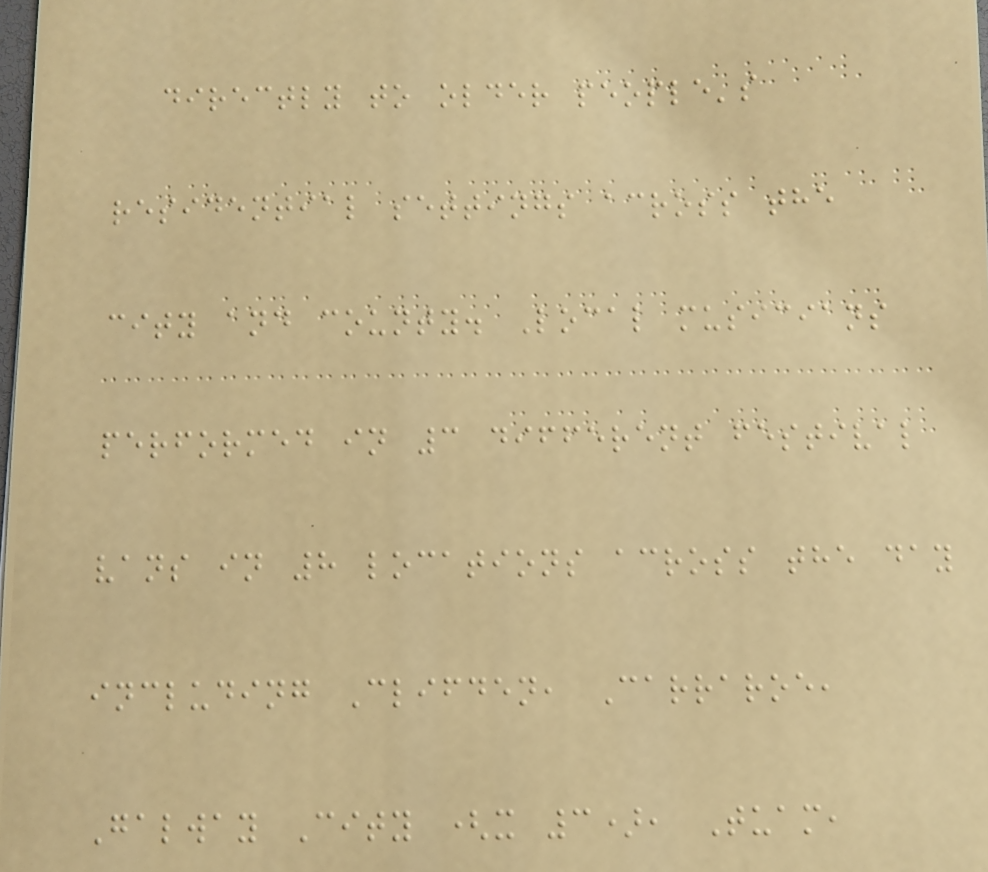directly to older people's
residential settings across the
city and county. Local musicians
performed in 3 different festival
vans in 8 locations across the day
including Clifden, Carraroe,
Galway City (x 3), Tuam,
